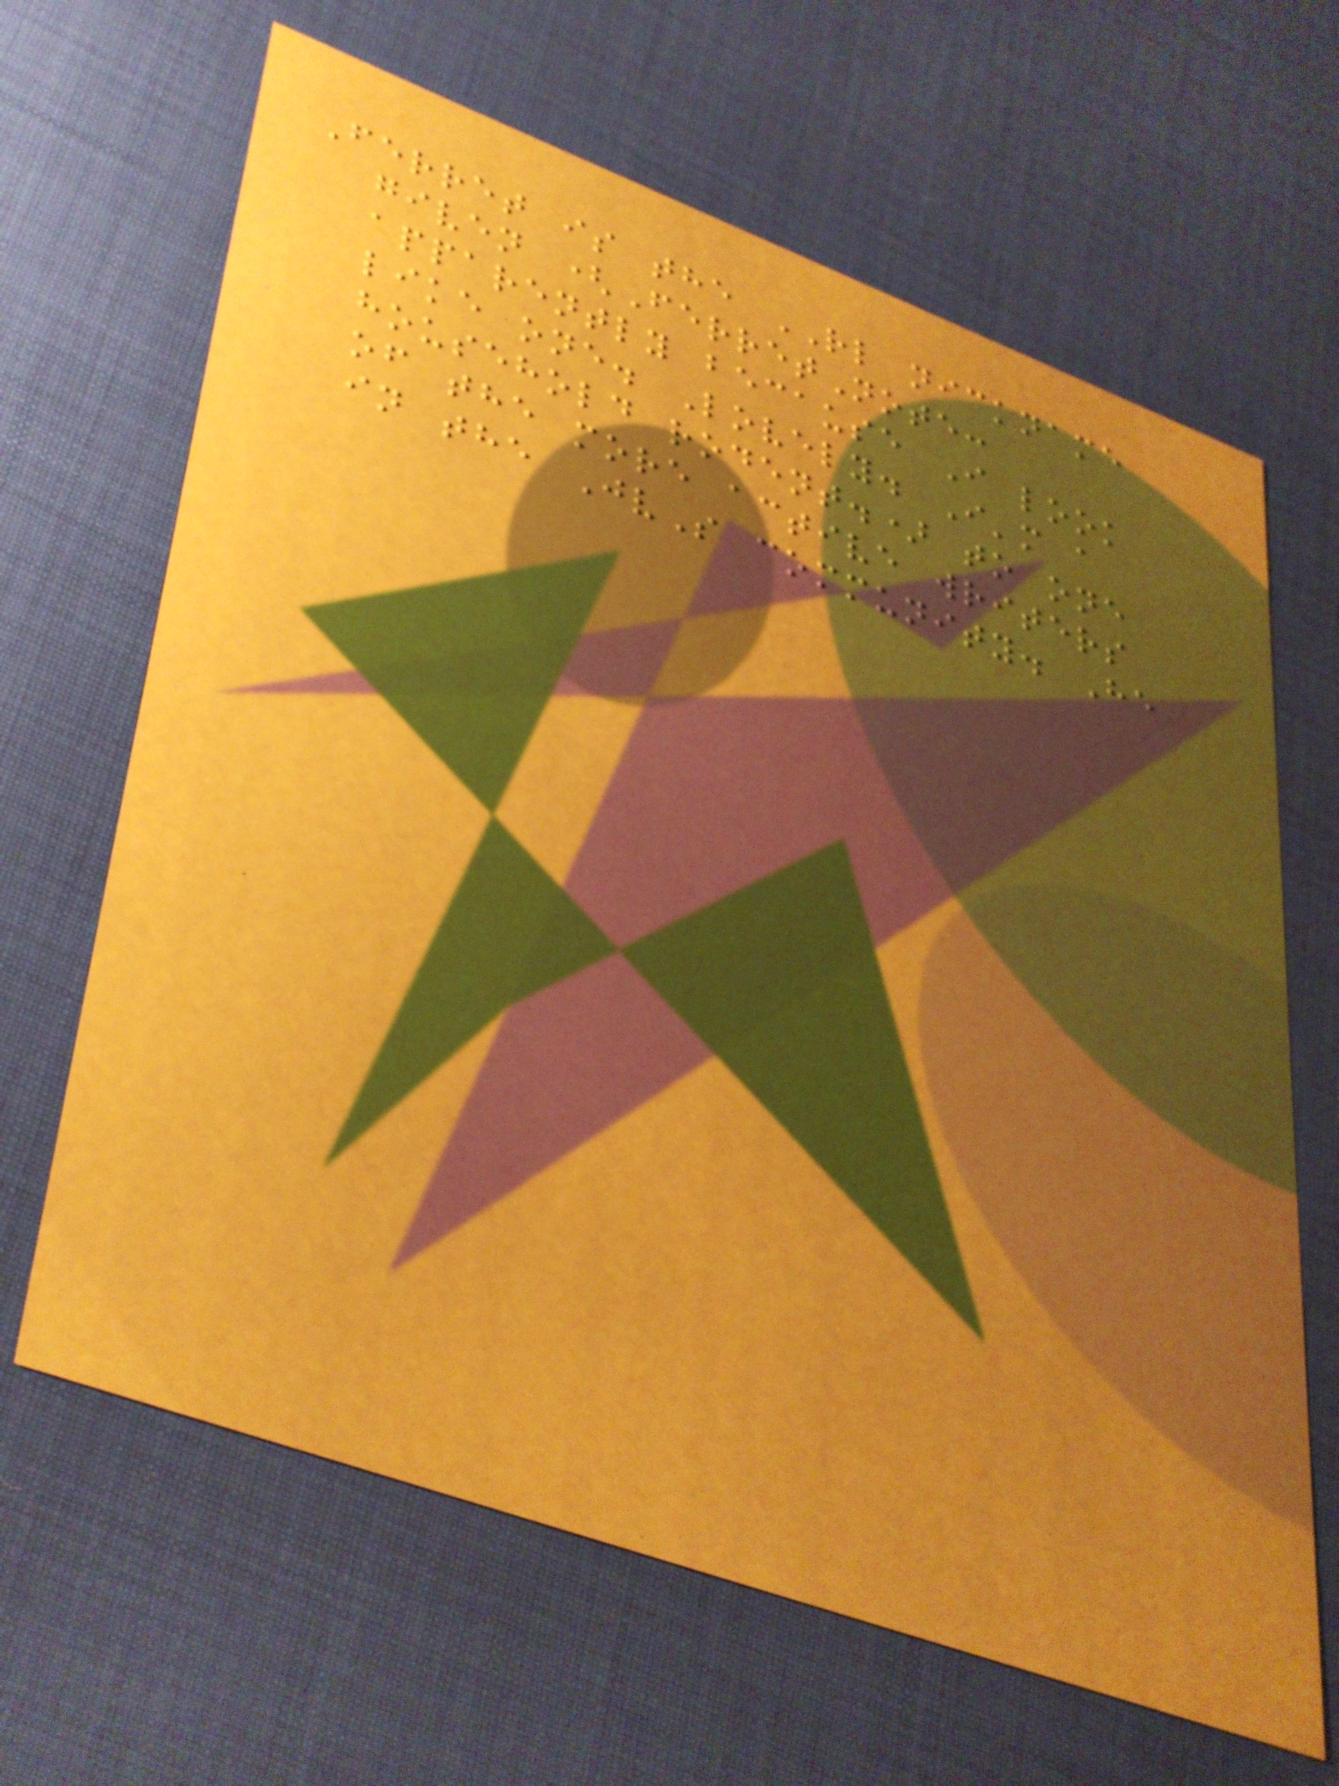Ferret is the RL nickname
given (FerretNote:
apparently because I look
like one. Lovely. I'm a
household rodent.) to one
of the more active writers
in the JvS community. He
